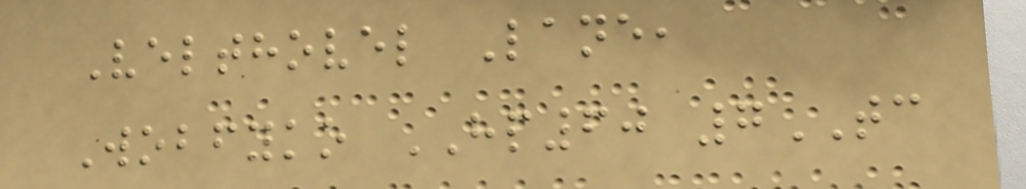Velthovel Lane,
Wobfyko HP60 7TC
